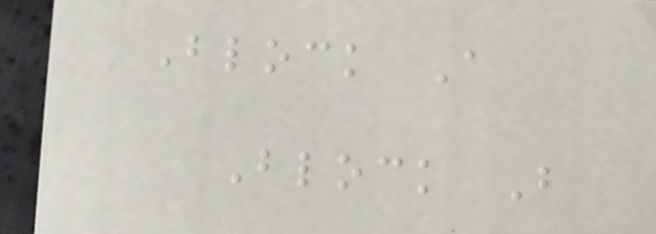Block A
Block B
